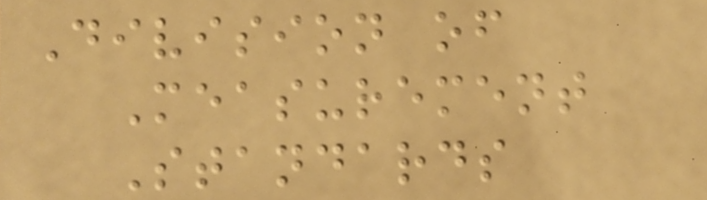Division of
Measurement
Standards
